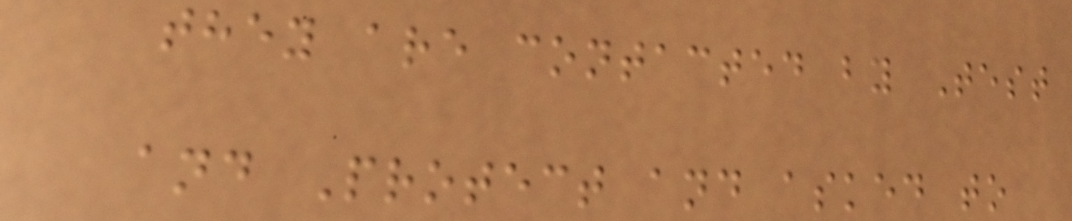they are contacted by Test
and Protect and asked to
